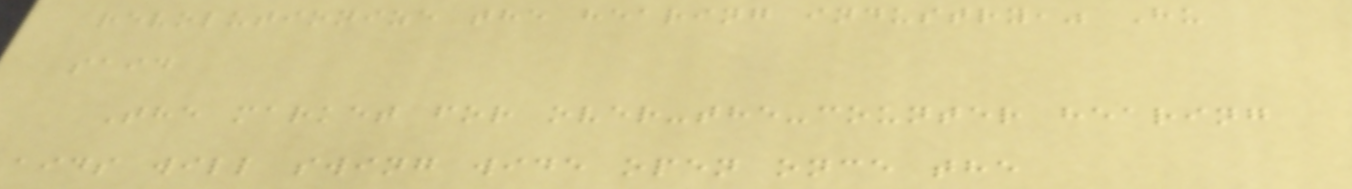revolutionize the hearing industry," Hu
said
The market for over-the-counter hearing
aids will swing wide open once the
